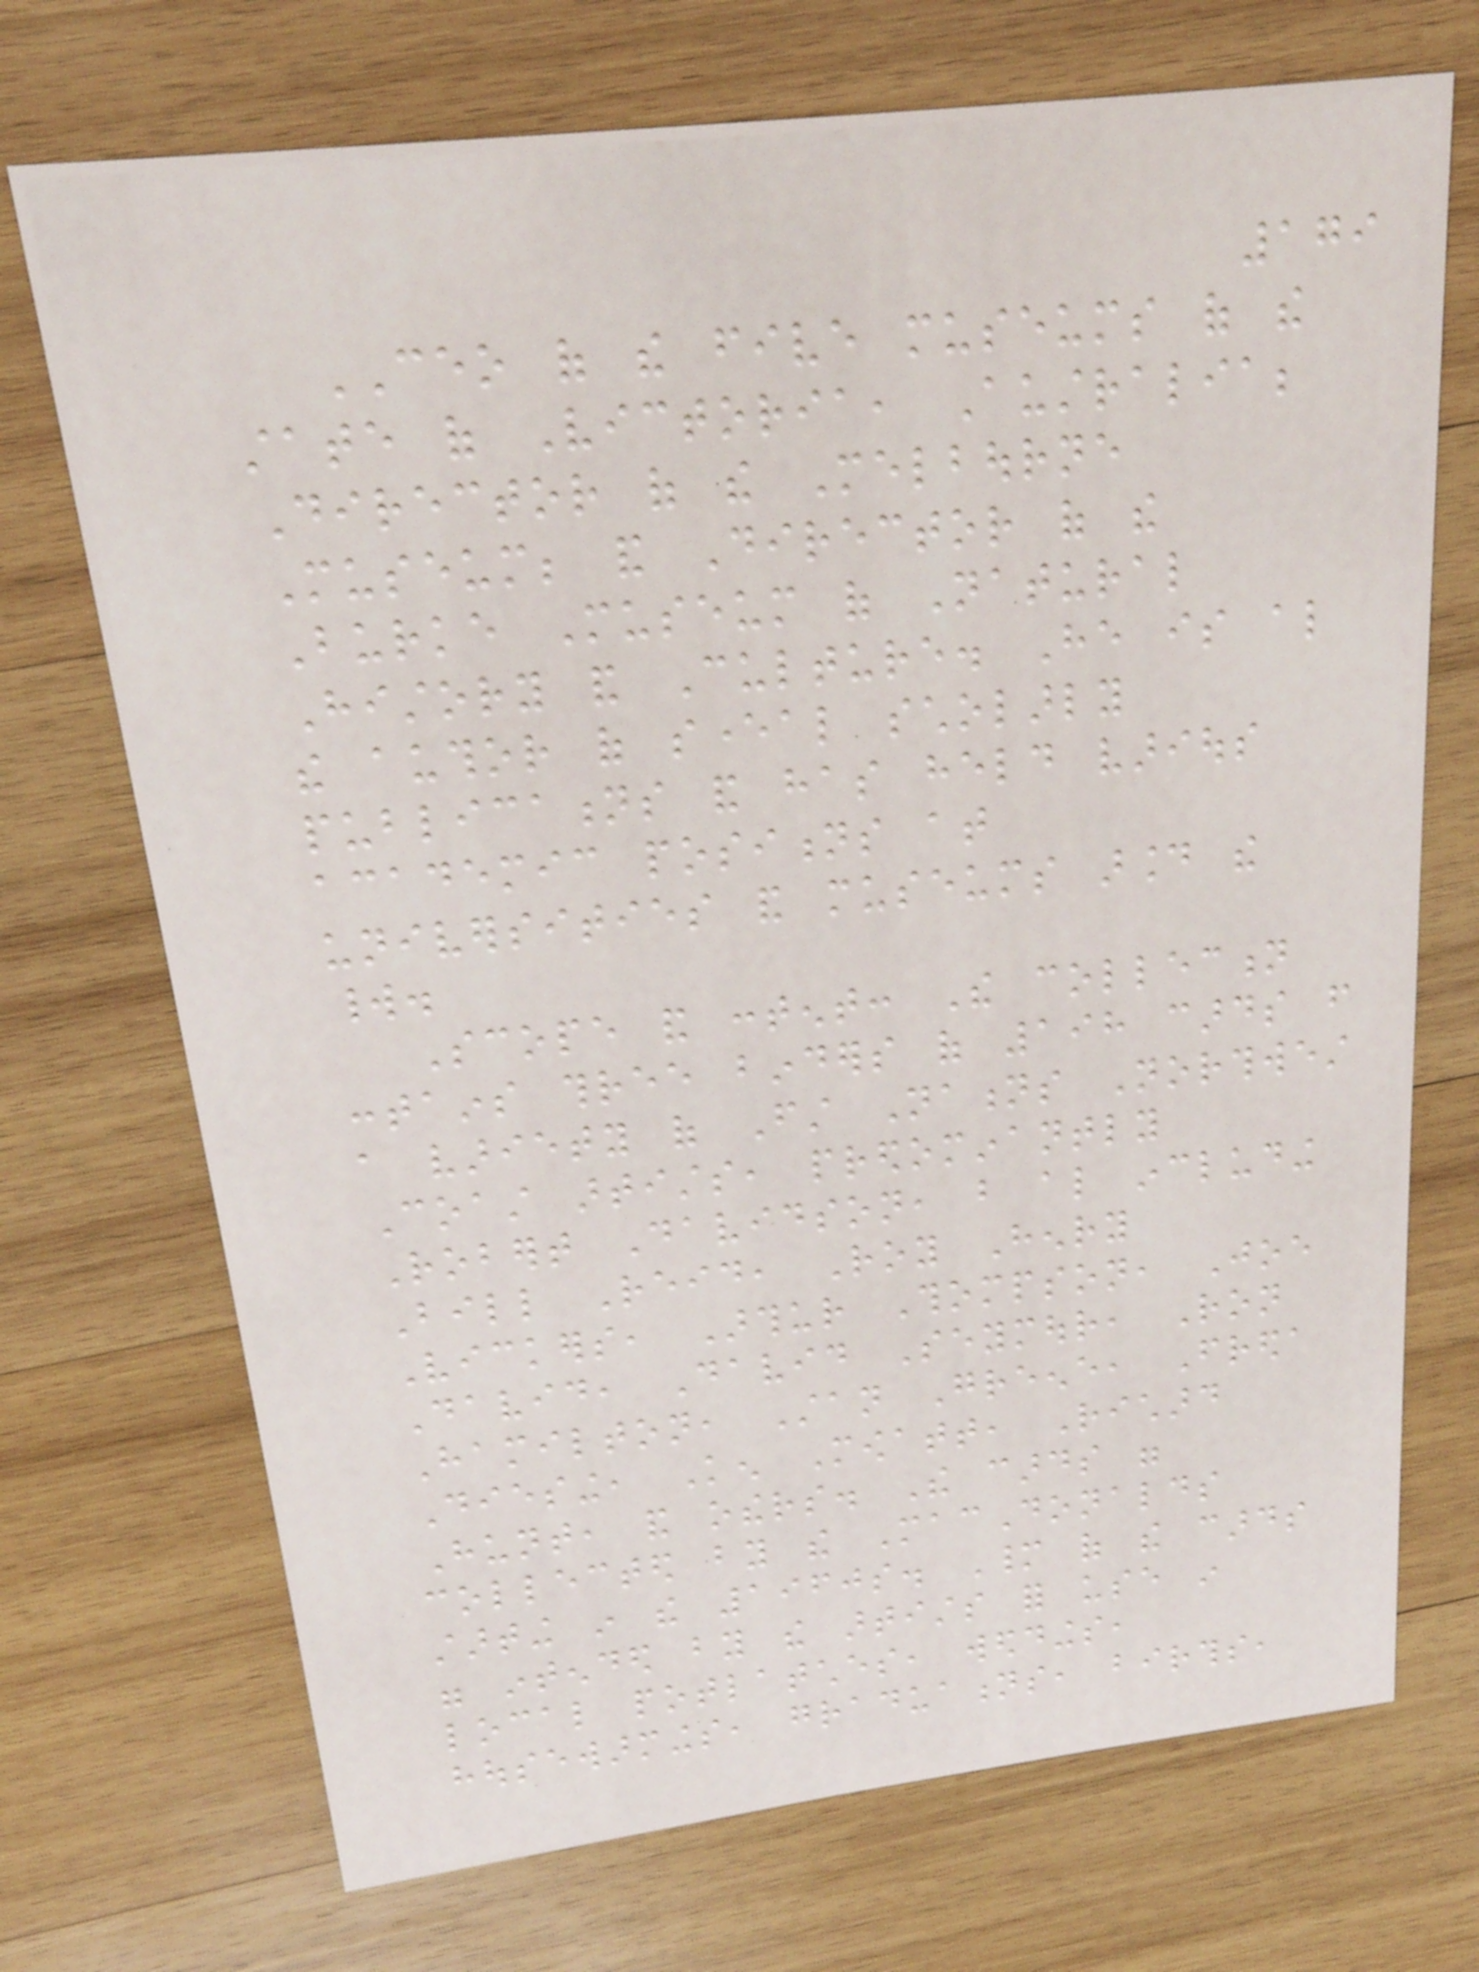179
CEO of the five museums of the
state of Victoria, Australia;
Director of the Melbourne
Museum; and Director of the
Burke Museum of Natural
History and Culture. He is also
the author of several scholarly
publications and has held various
academic positions at
universities and museums around the
world.
Scope and content: The collection
contains three binders of 198 cards from
a variety of First Nations Northwest
Coast artists, predominantly
Robert Davidson, but also including
Bill Reid, Roy Henry
Vickers, Arthur Thompson, Joe
David, David Seymour, Ron
Hamilton, Stan Greene, Freda
Diesing, Ken Mowatt, Richard
Hunt, and others. The cards were
collected by the MacDonalds
starting in the 1960s. Many of the cards
were intended by the artists for use in
local potlatches, weddings,
housewarmings, graduations, births,
